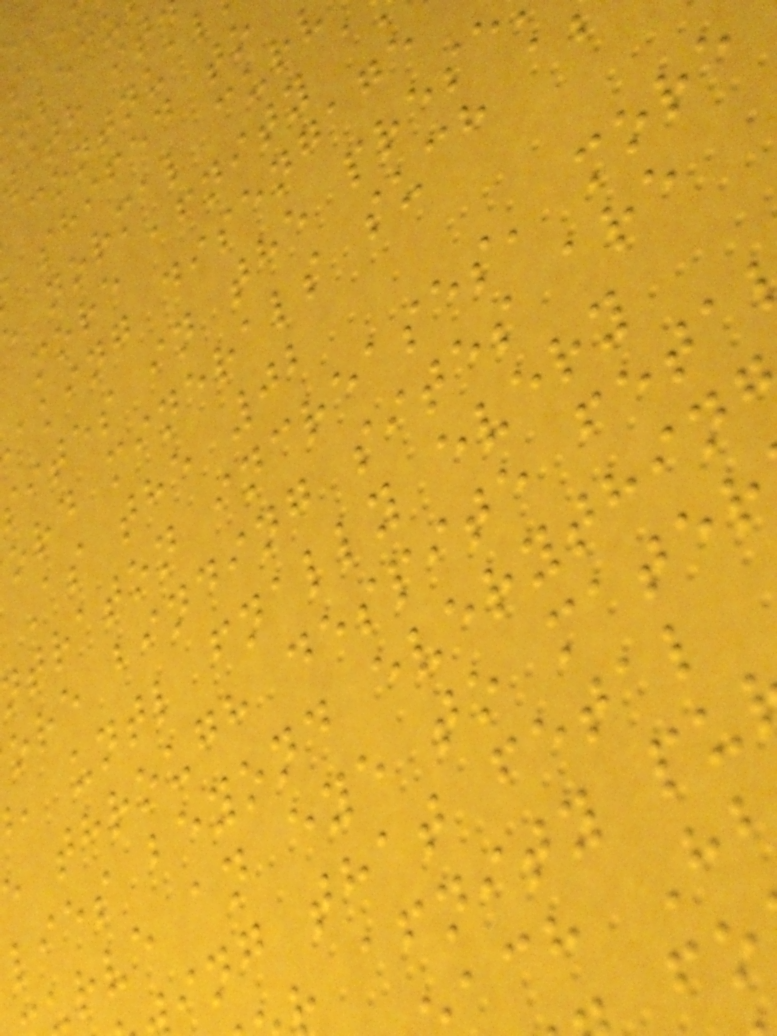contnual
shifed to
normal cur
more afnity a
aking disengage
ites in the prese
ord minerals such a
As the 02
traton increases, more
ore binding sites are
, untl fnally every
e through despite feta
lies beyond everythin
rve an eye to mater
ing that fetal
afnity pu
ach H
